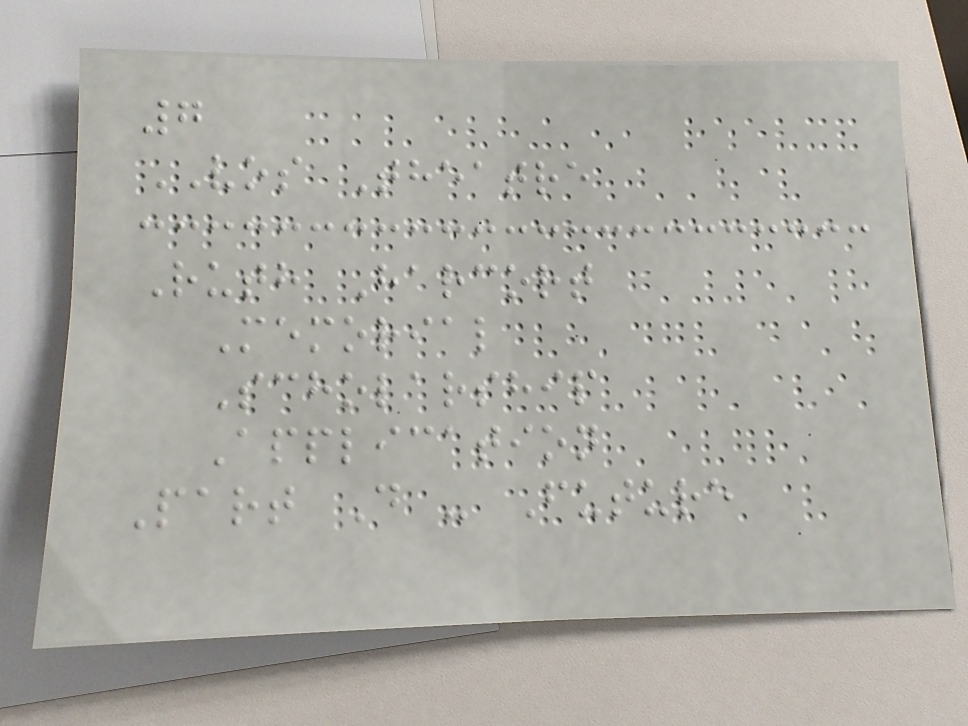7
VOS Theatre
Ruth Harcort
Memorial
Scholarship
Application
Part D - Future
